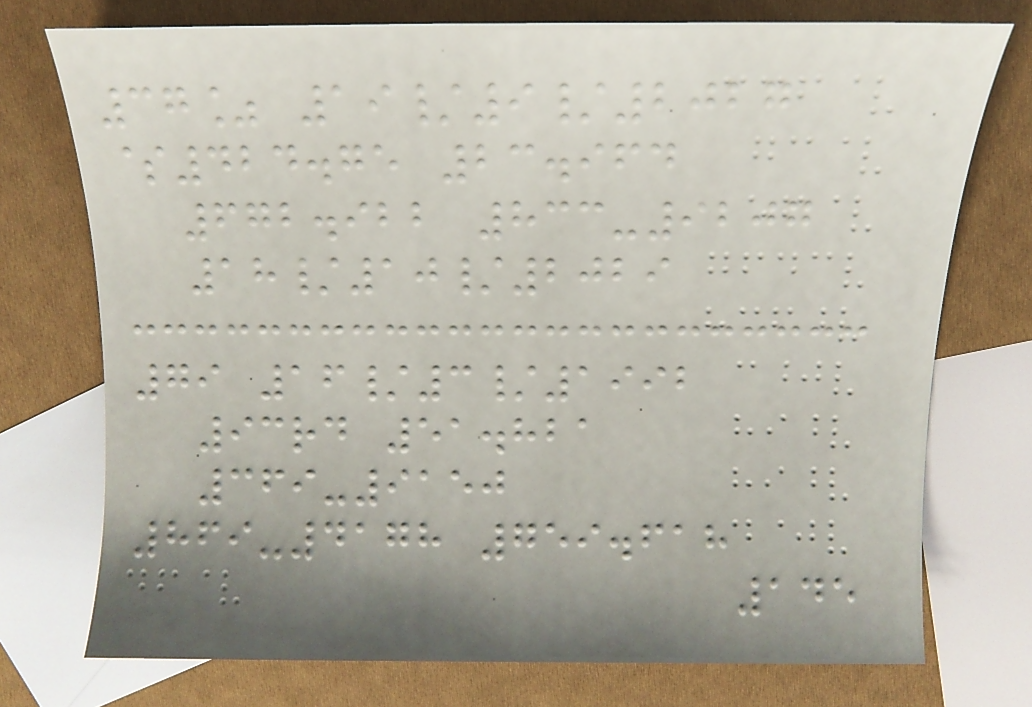37% 19/9/2027
$424.75 23.964
672.922 833-9207
18/10/2029
79 16/3/1992
93rd 51.821
369-9150
869-4178 759.618
145
